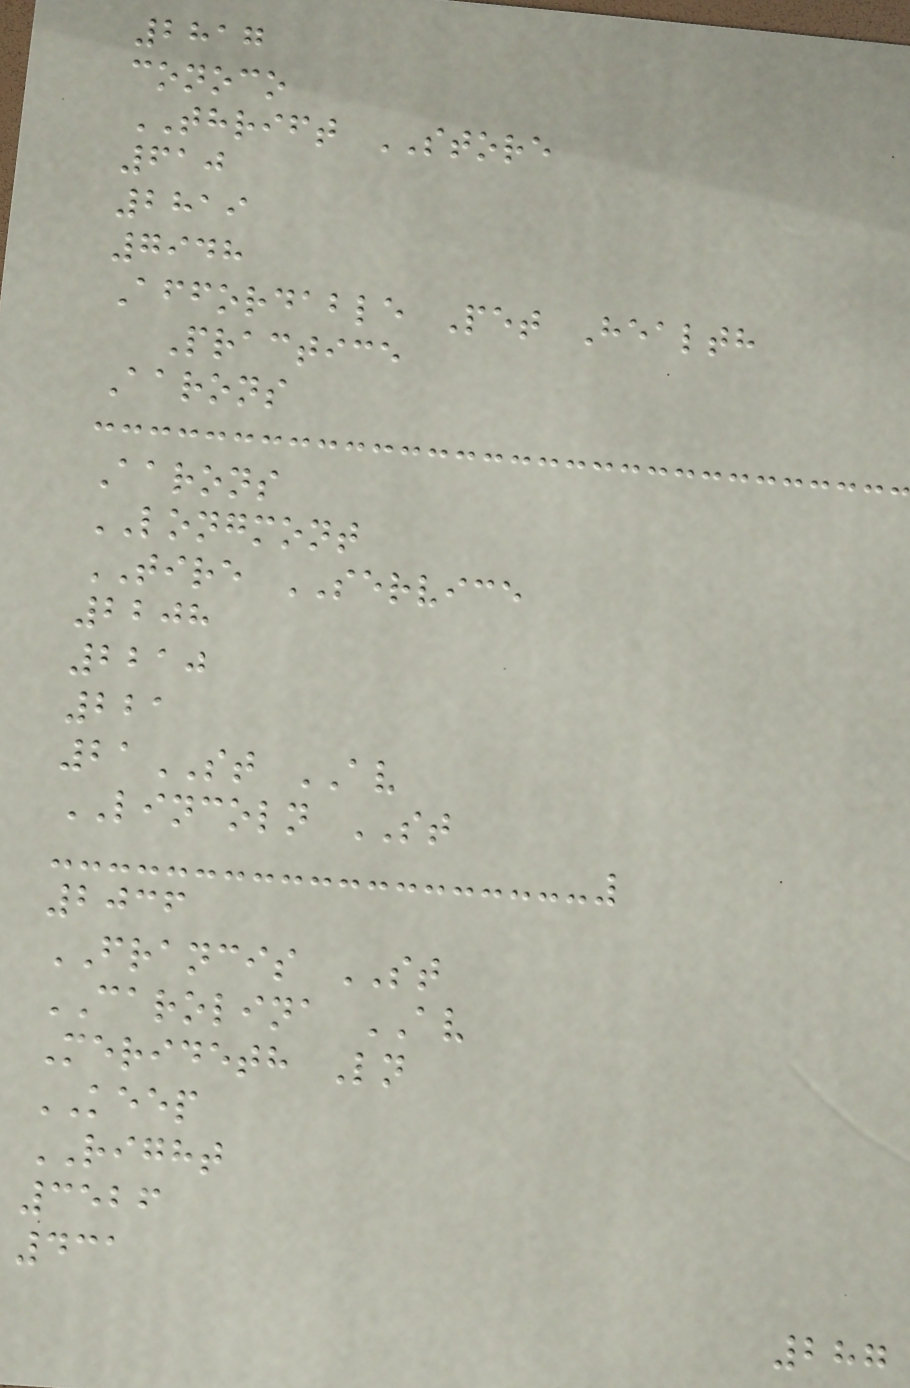2817
conoco
THRIFT STORE
610
2819
7948
Affordable Pet Health
Practice
Aarons
Aarons
LONGMONT
TIRE SERVICE
2208
2210
221
21ST AV
LINCOLN ST
2036
FRANCIS ST
CAROLINA AV
Merideth Ln
KEEP
RIGHT
3526
431
287
